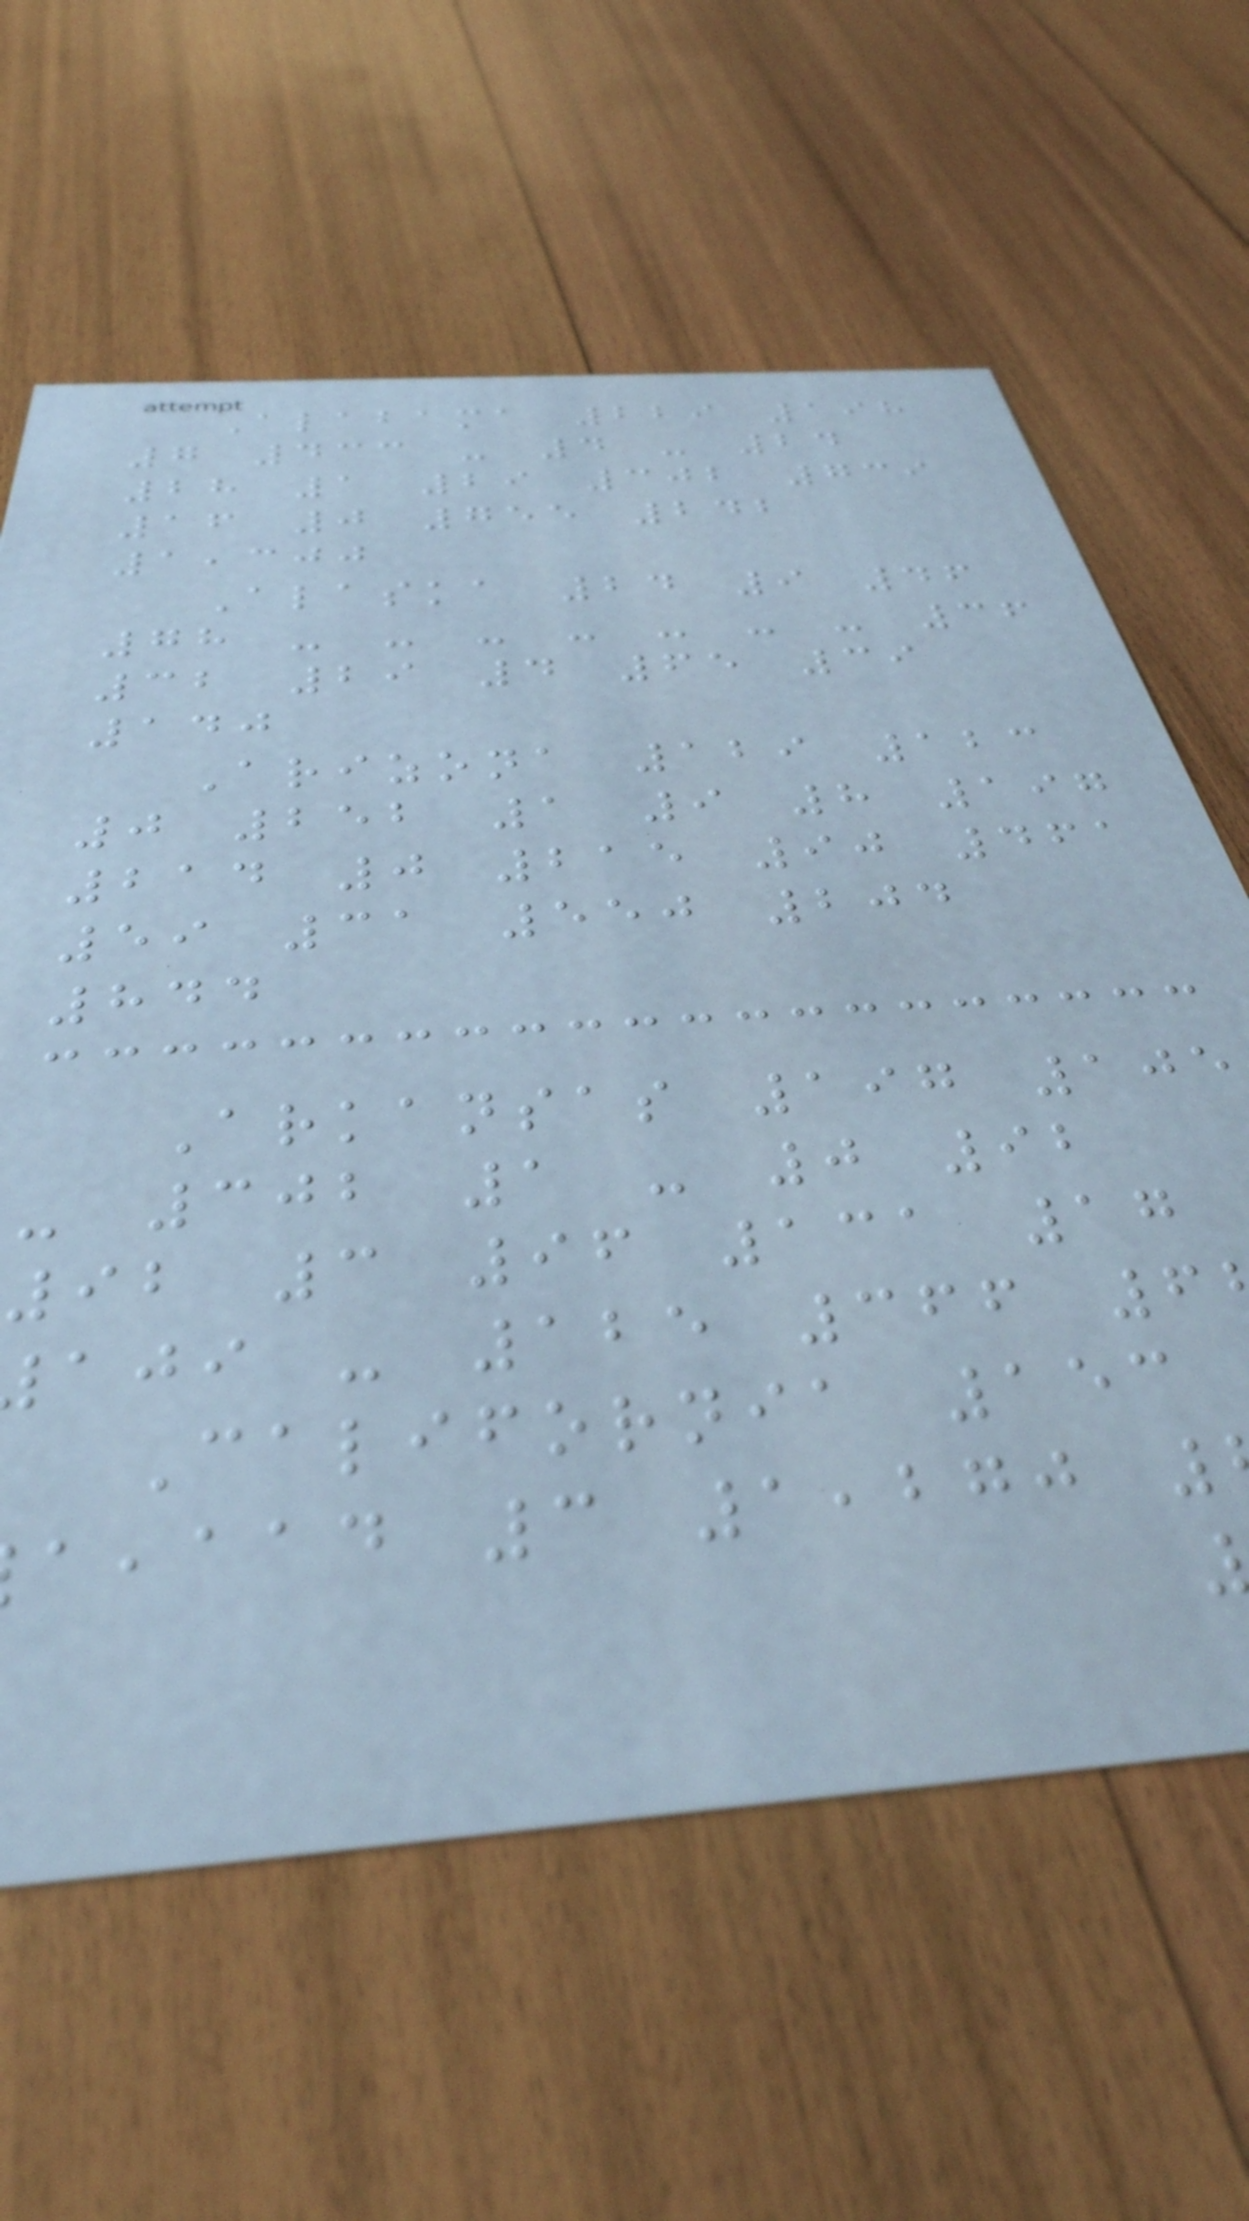Alabama 229 198
7 433 - 4 - 24
28 1 29 302 739
16 0 755 242
1,300
Alaska 24 9 46
78 - - - - - - - 36
32 29 4 65 39
140
Arizona 129 123
0 252 1 9 8 197
214 0 215 90 461
59 31 550 204
844
Arkansas 197 105
- 302 1 - 0 92
92 3 96 131 17
aji - 125 366 6
California 153
,aad 3 1,270
